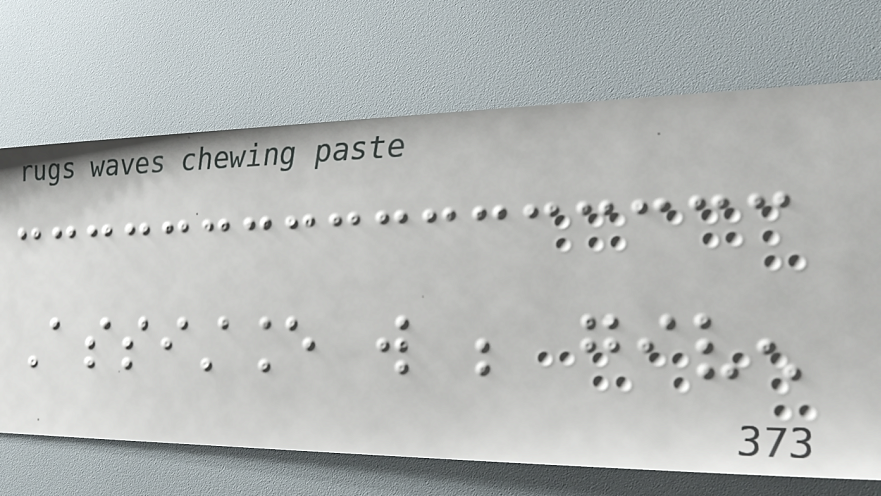Assistance will be given
